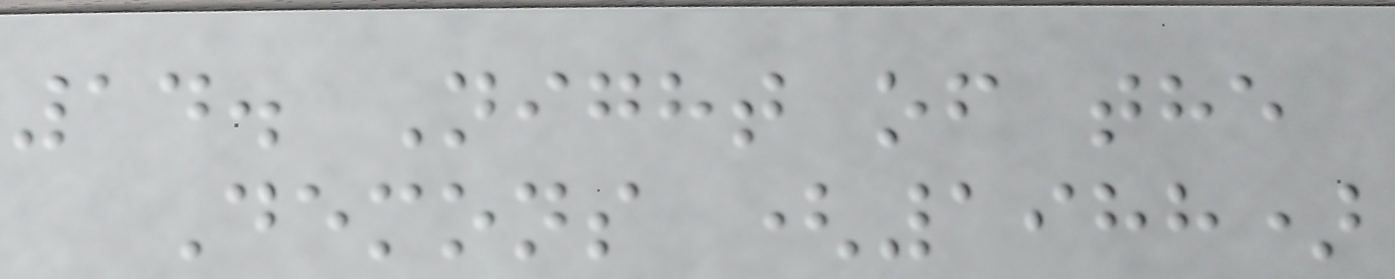14. Night of the
Demons (1988)
